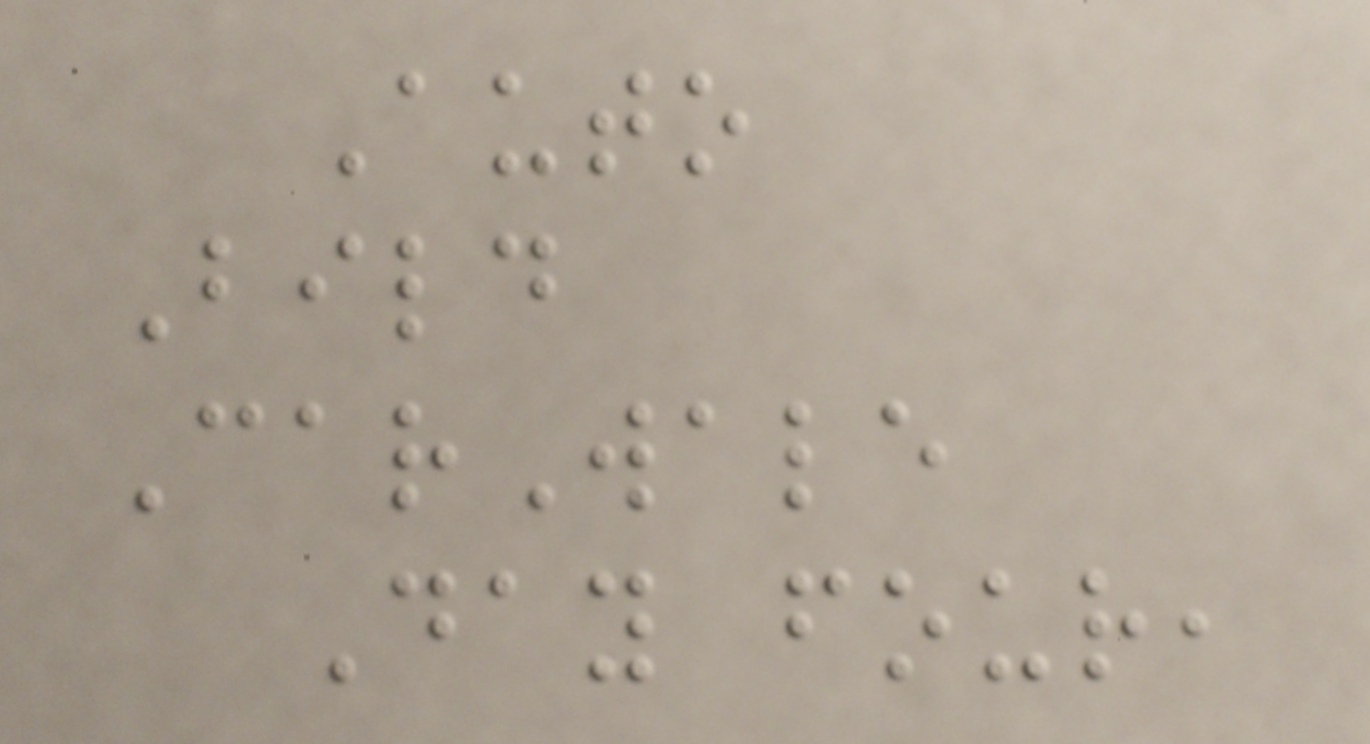Auto
Bild
CarWale
Day four,
